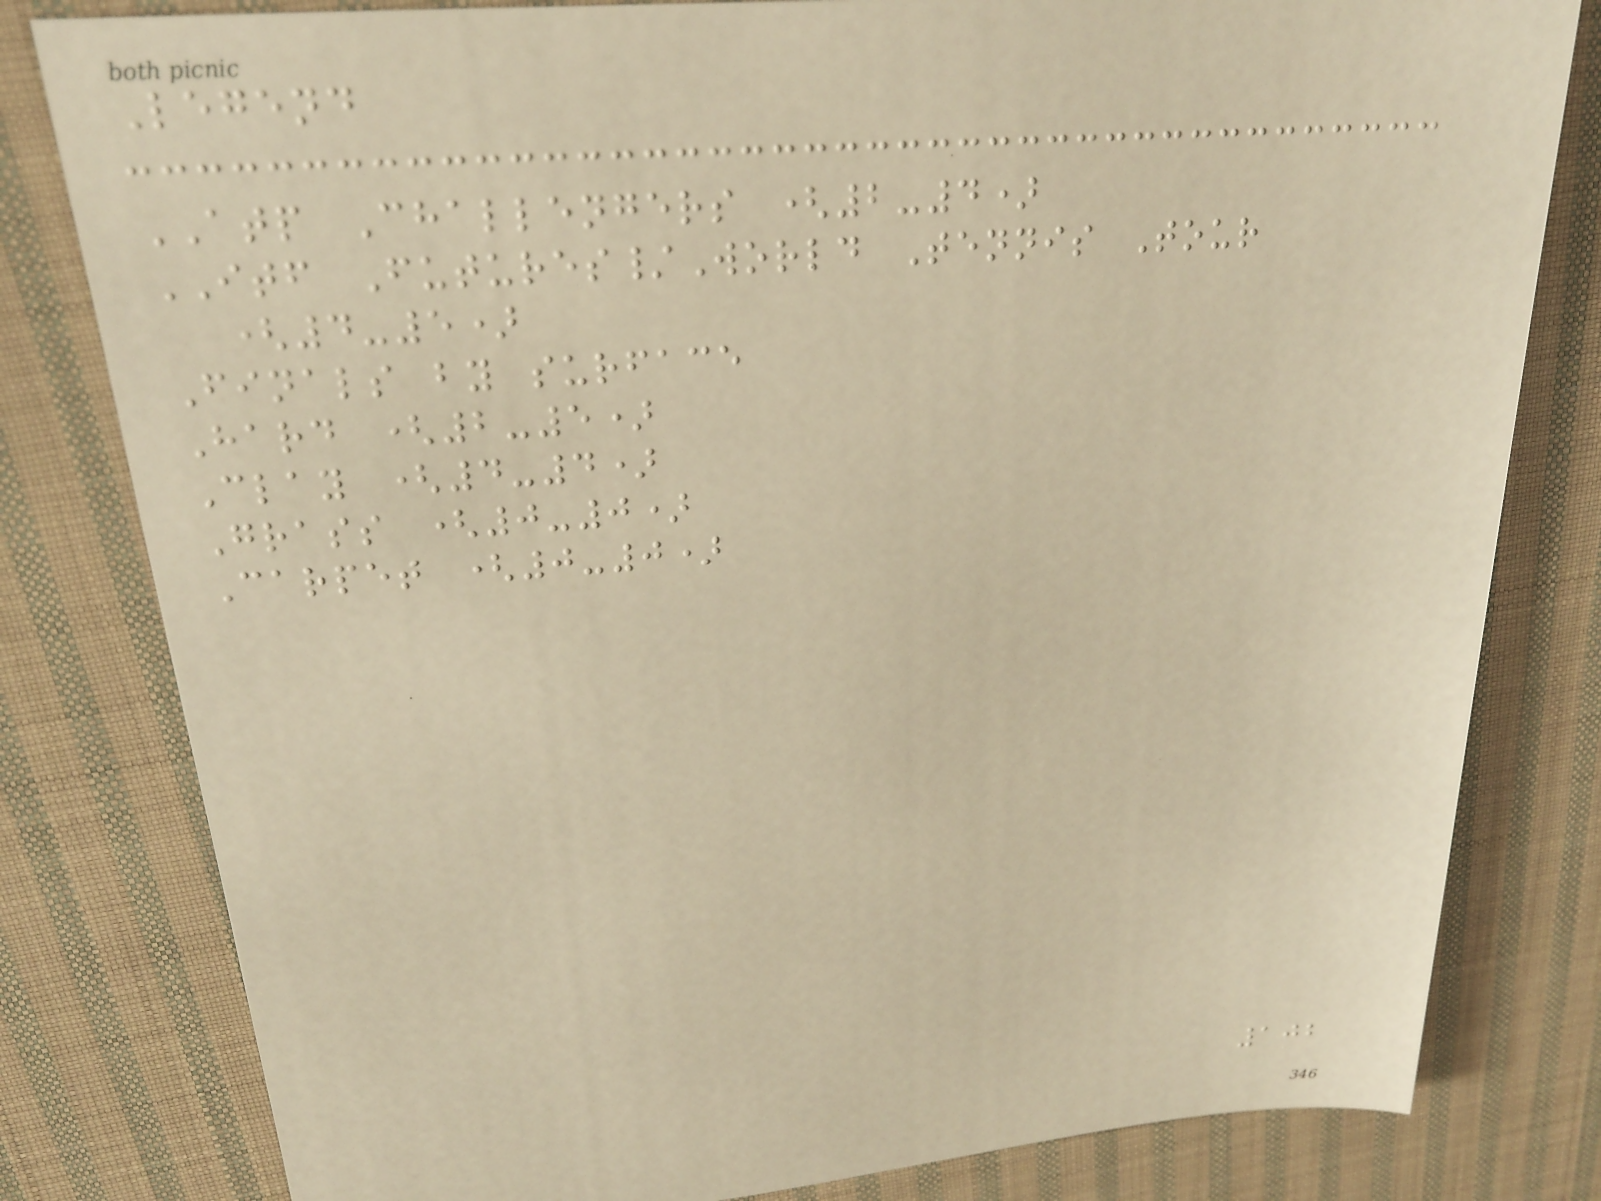Legend
ATP Challengers (2-4)
ITF Futures/World Tennis Tour
(4-5)
Finals by surface
Hard (2-5)
Clay (4-4)
Grass (0-0)
Carpet (0-0)
102
